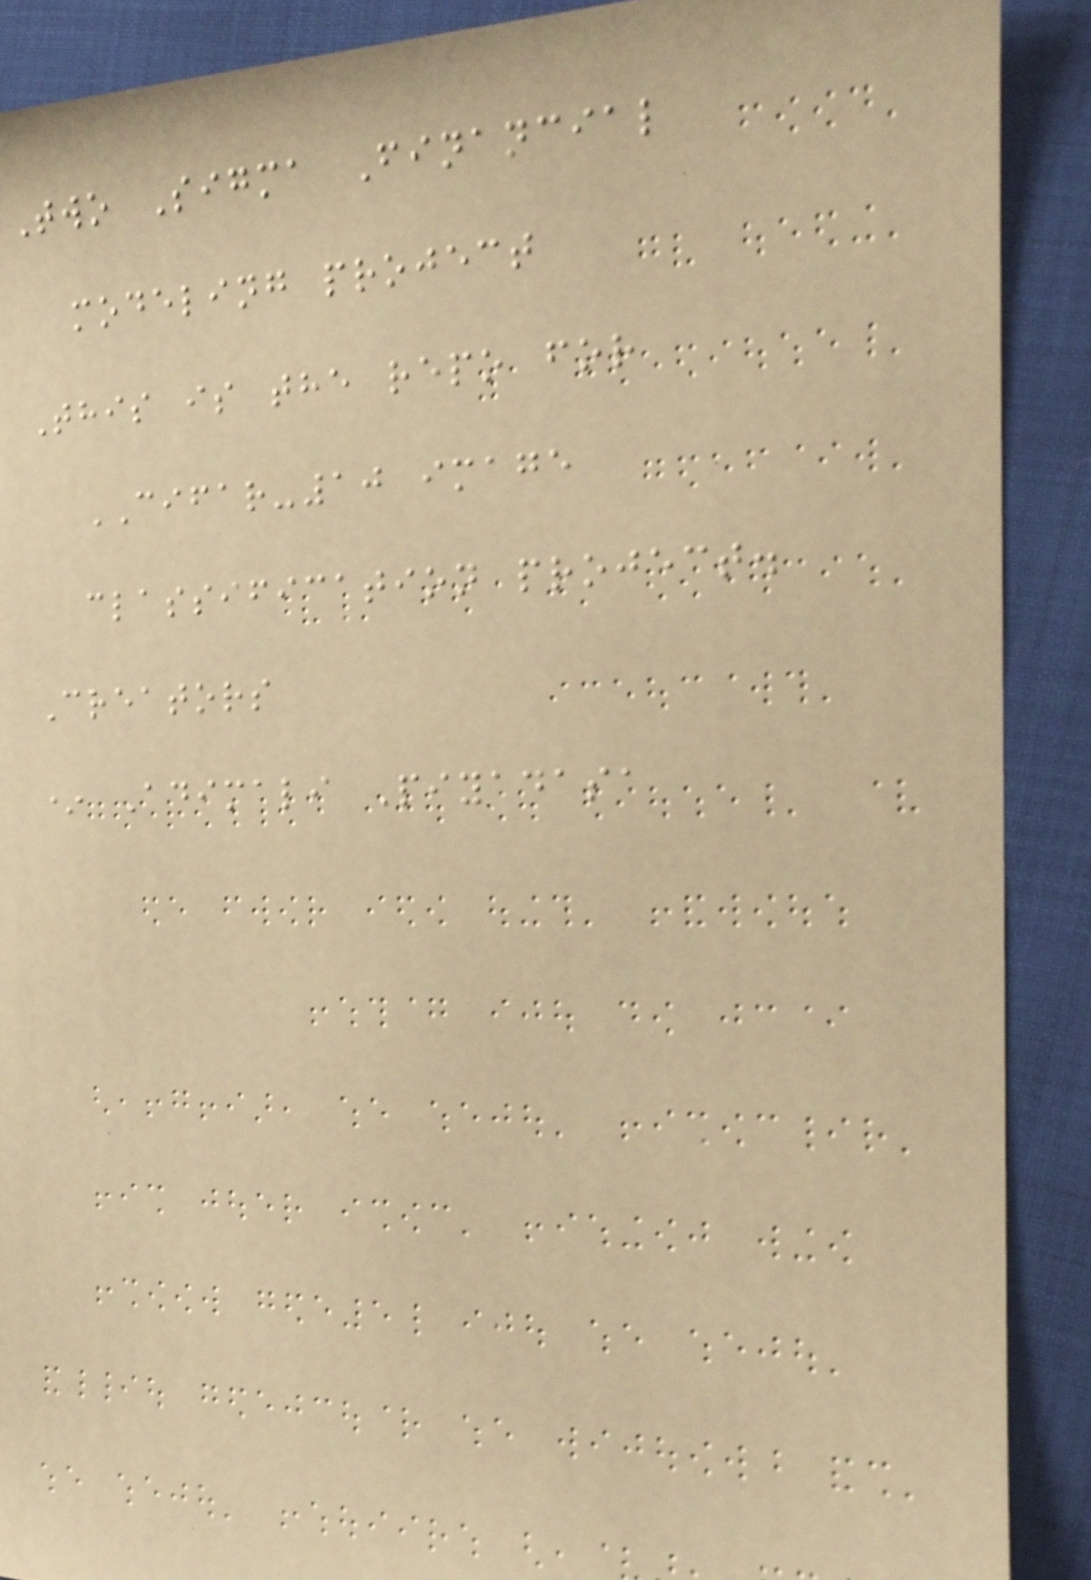Two Sigma Financial
modeling project
This is the repo for
CIFAR-10 image
classification project.
Creators
* Adimali Piyadasa
